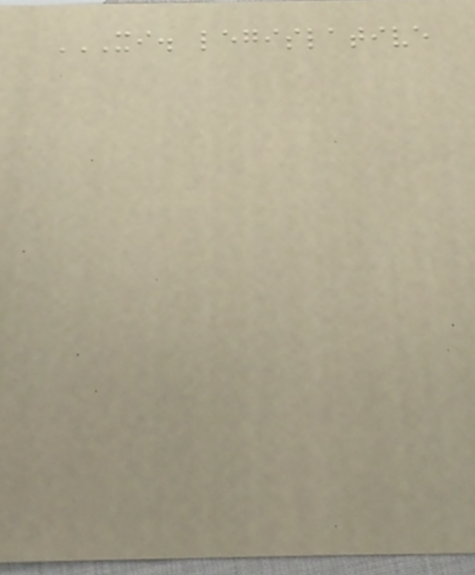XI. LEGISLATIVE
